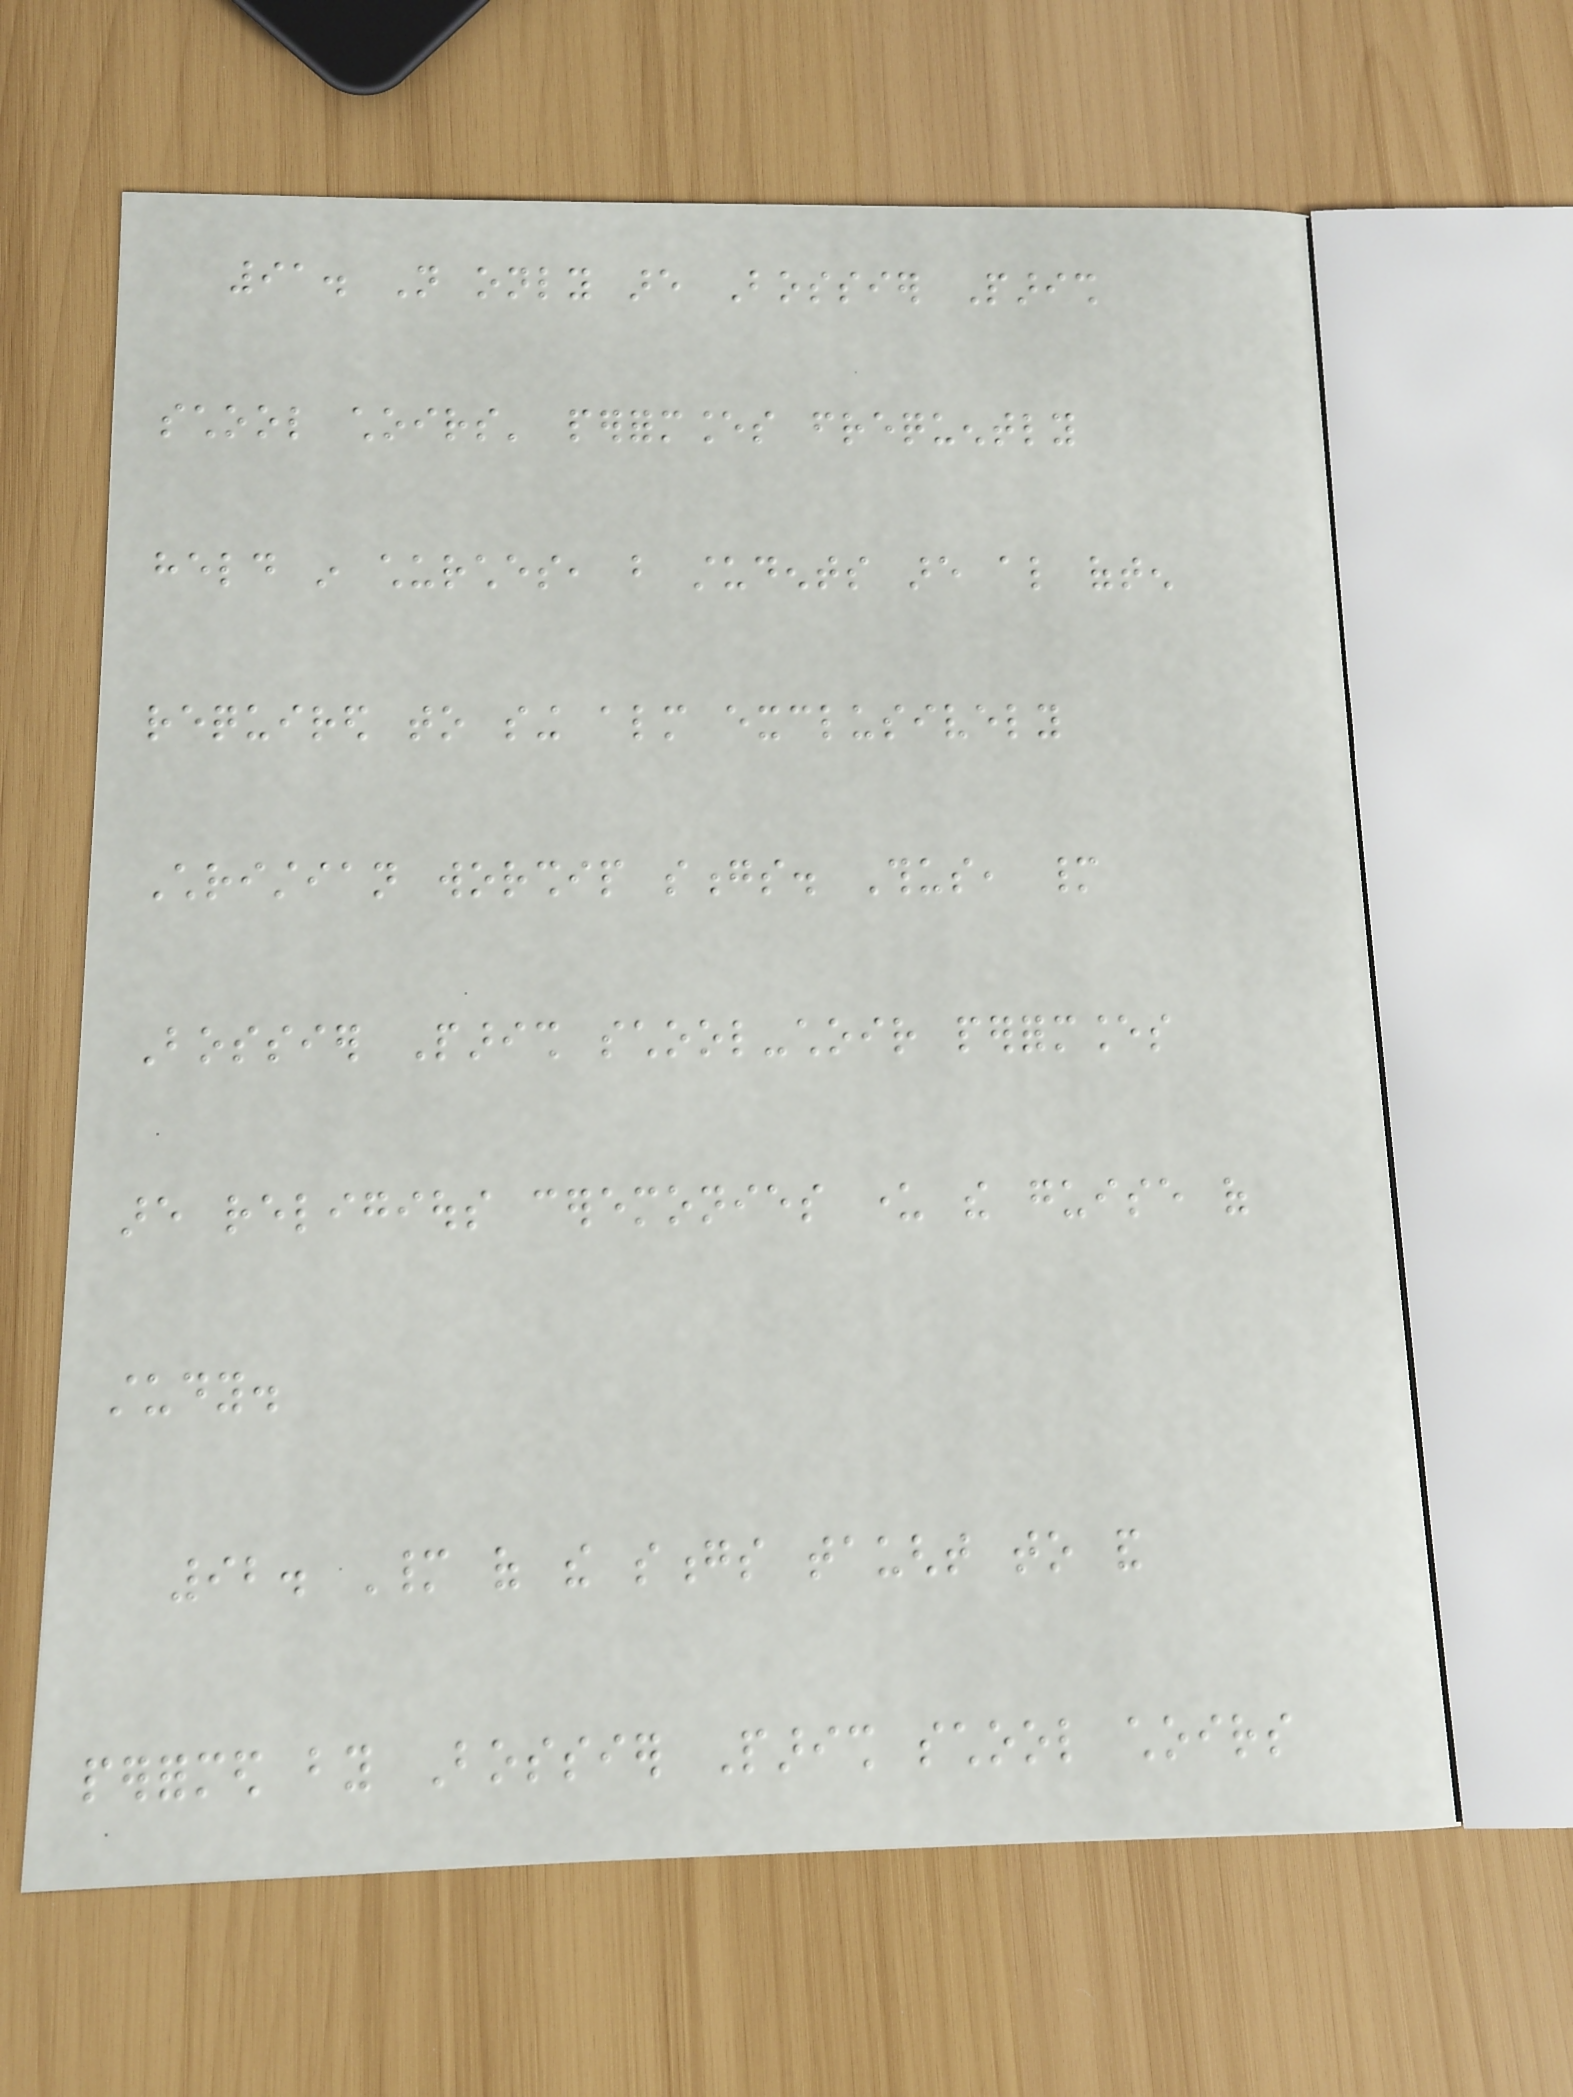91. Not only are Bossier Parish
school choirs' performances frequently
held in churches, but students are also often
required to sing almost exclusively
Christian worship songs. Thus, many
Bossier Parish school-choir performances
are religious ceremonies under the guise of
study.
92. Many of the songs taught to and
performed by Bossier Parish school choirs
